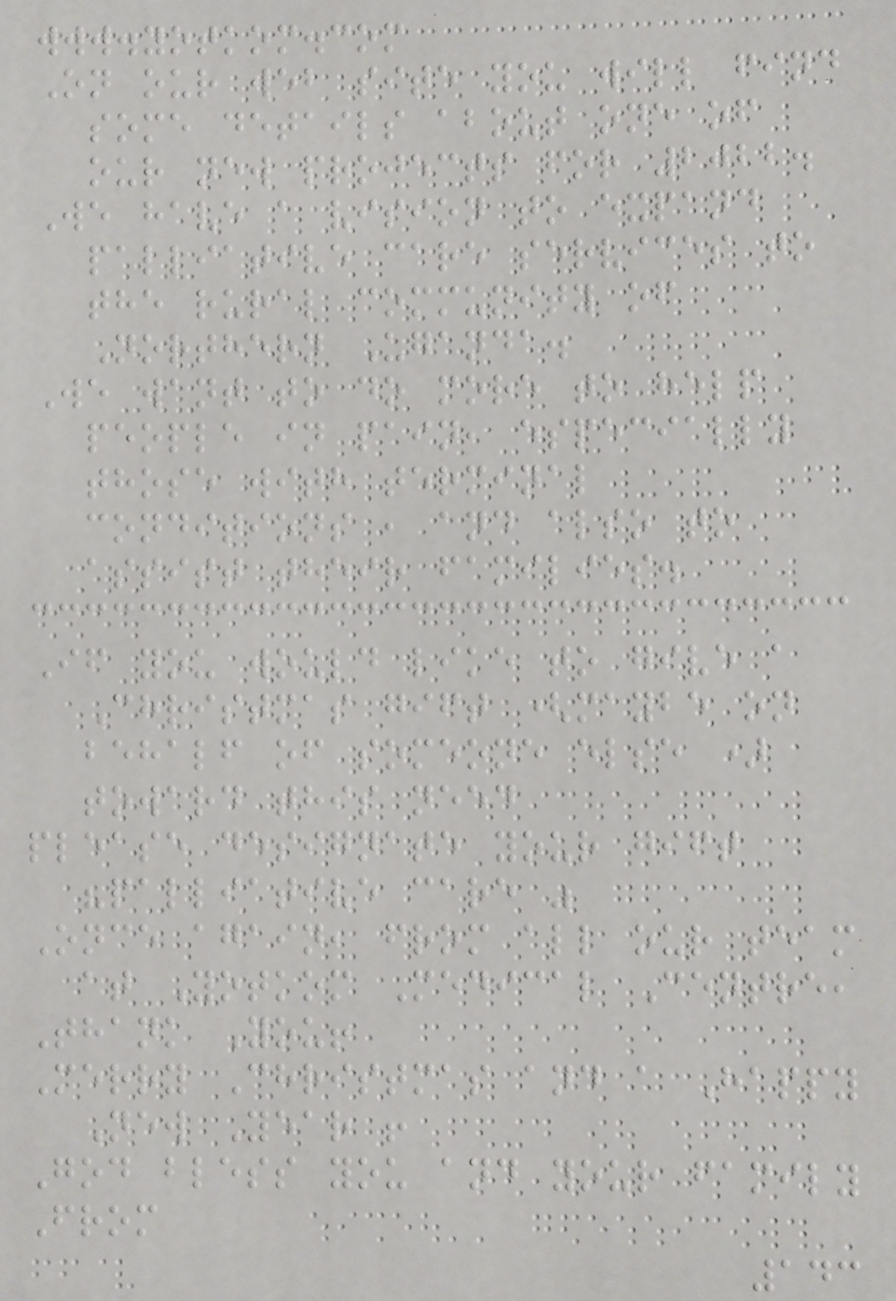www.yotkom.com
On our web site you will find
some details about one of
our new projects for 2022.
We have a vision to expand
palliative care services to
the rural community of
Northern Uganda.
We want to do more to help
people in pain, especially
those with terminal
conditions , and also to
assist their families.
If you would like to give a
Christmas gift (maybe on
behalf of someone else )
toward this need
please designate your gift
"palliative care "
Once again, from all our team
at Yotkom Medical Centre,
Thank You!
Merry Christmas and a Happy
New Year !
God bless you and your family
From
143
